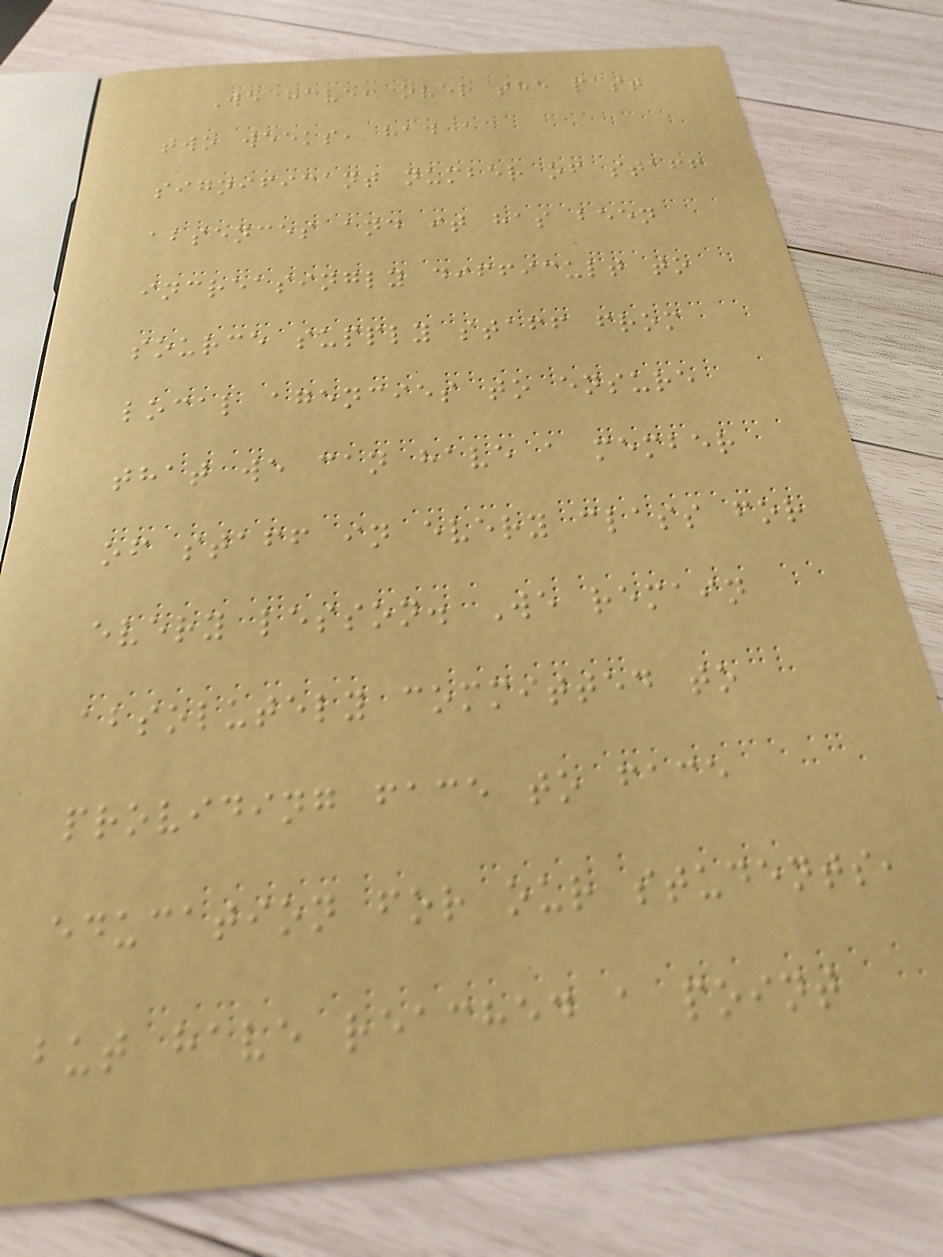We have, over the past
two weeks, had a
significant number of staff
absences and it has been
increasingly difficult to
source supply staff from
local agencies to ensure
that we can have a member
of staff in every class for
every lesson. We remain
absolutely committed to
providing face to face
education for our students,
but have reached a point
